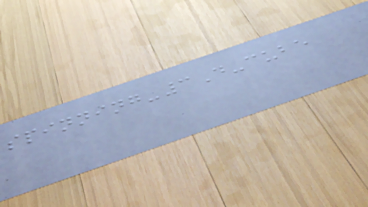spinning-3D-cube
